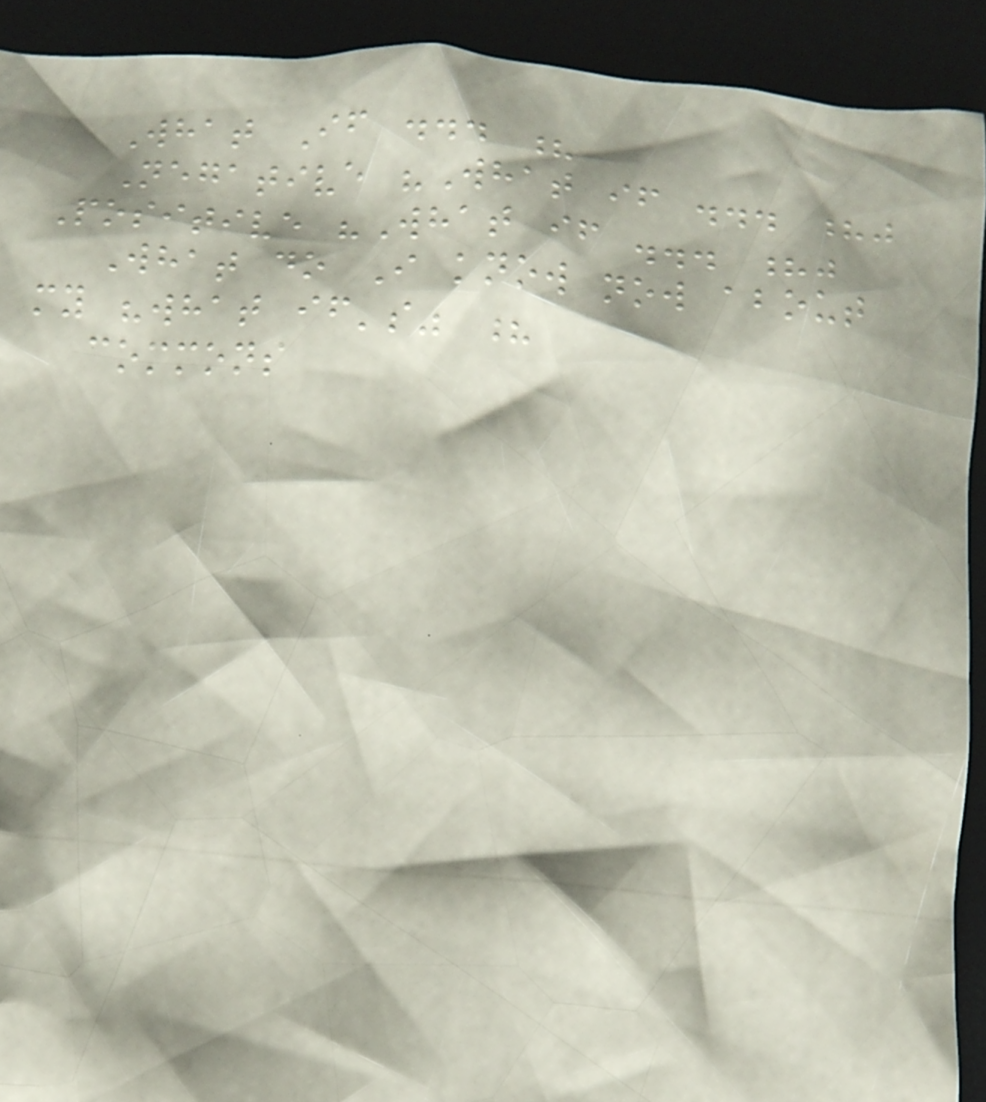What If ... ?
Negative "What if ... ?"
Positive "What if ... ?"
What do I know now about
my "what if's" ?
commons
